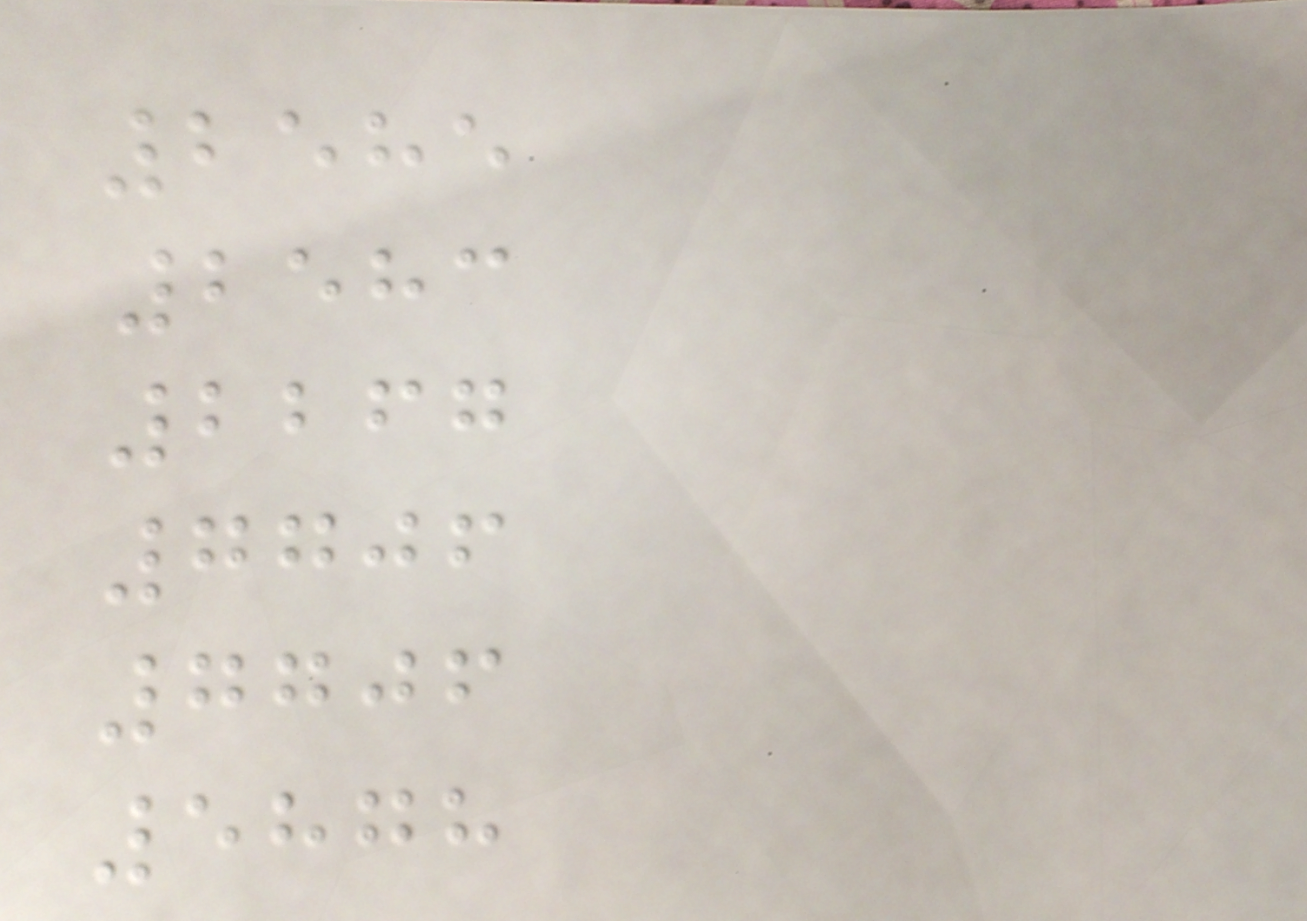2585
2583
2267
7706
7706
5878
